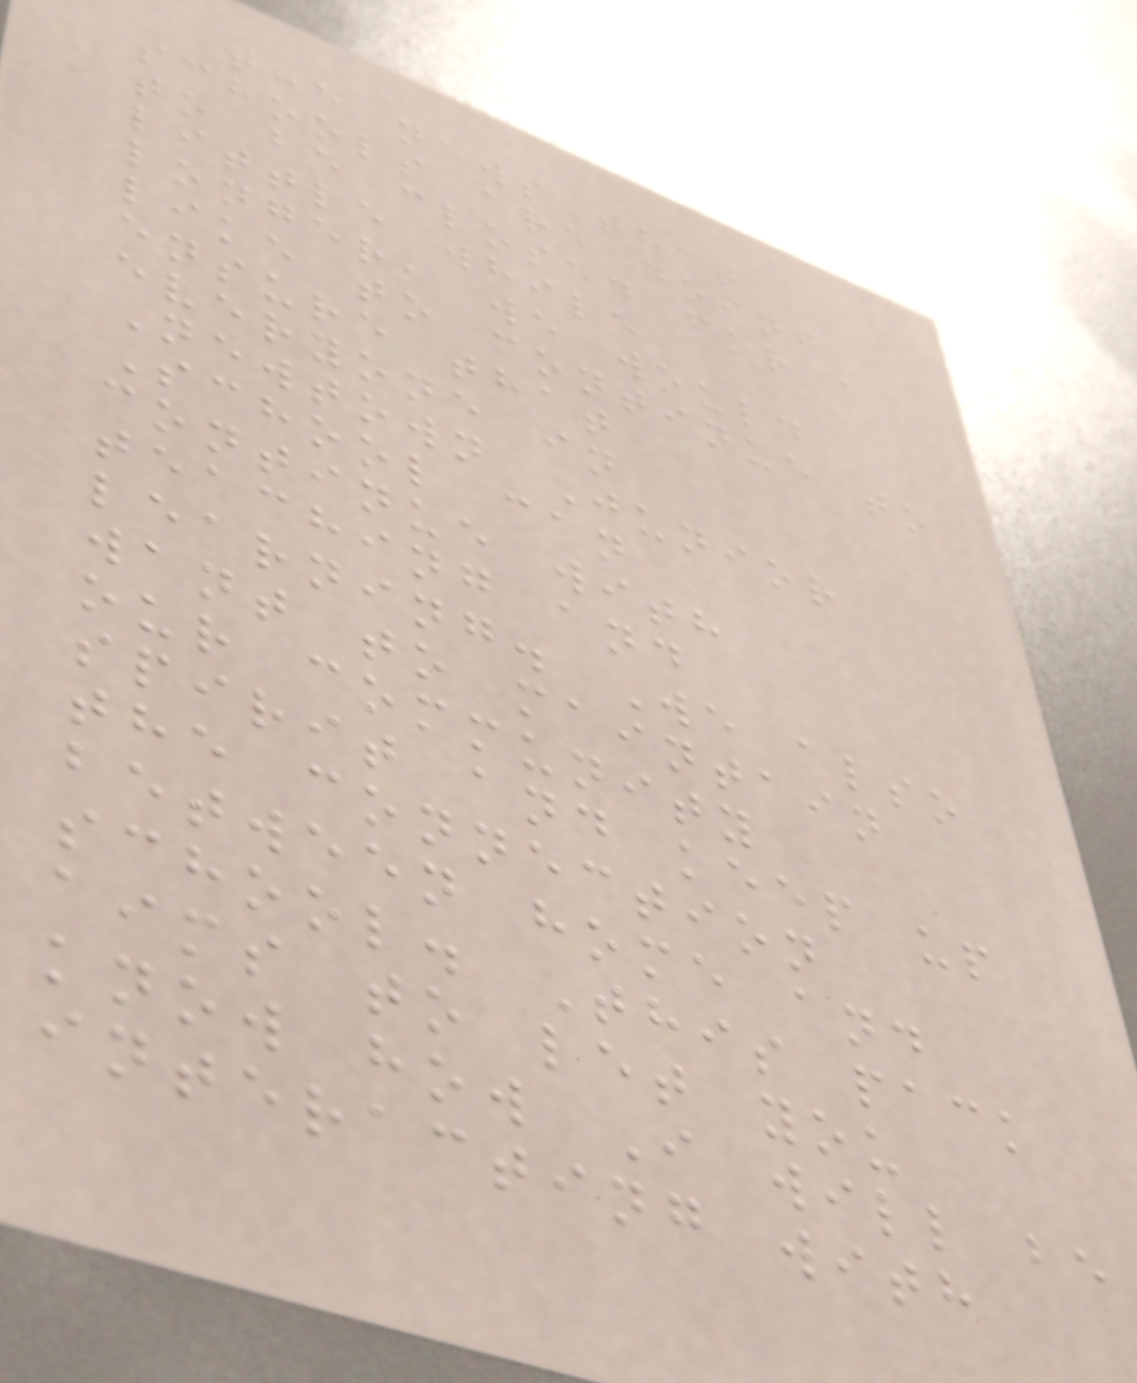the news that
schools are going
to be closed for a
little while
longer, we would
like to continue to
ensure that
everyone in
Newtown Junior
School can
continue with
teaching and
learning. We also
want to maintain
our community
spirit and keep up
the connection
between home and
school. This pack
aims to let you
know how I will be
interacting with
